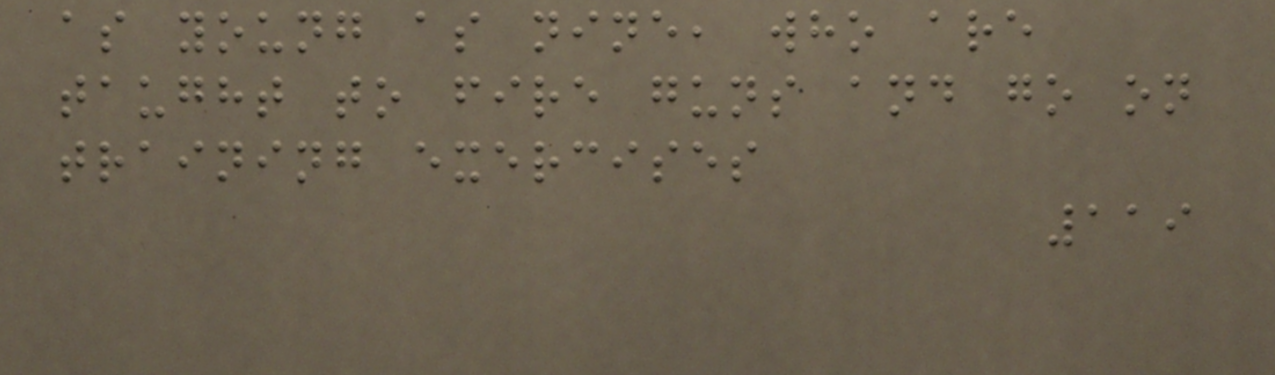as young as nine, who are
taught to fire guns and go on
training exercises
119
